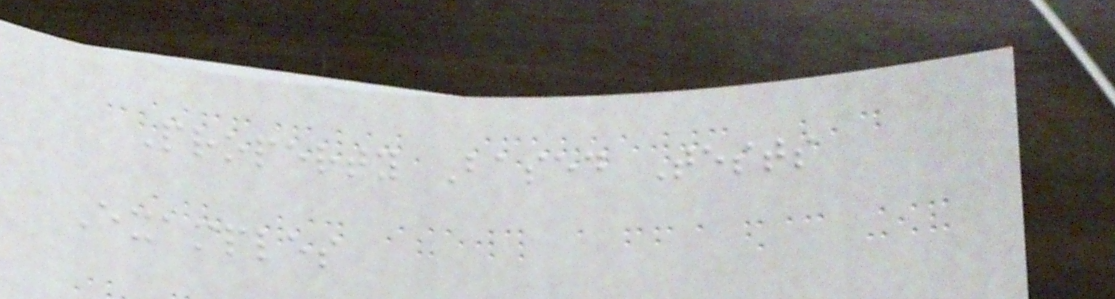Property Based Tests
Examples
